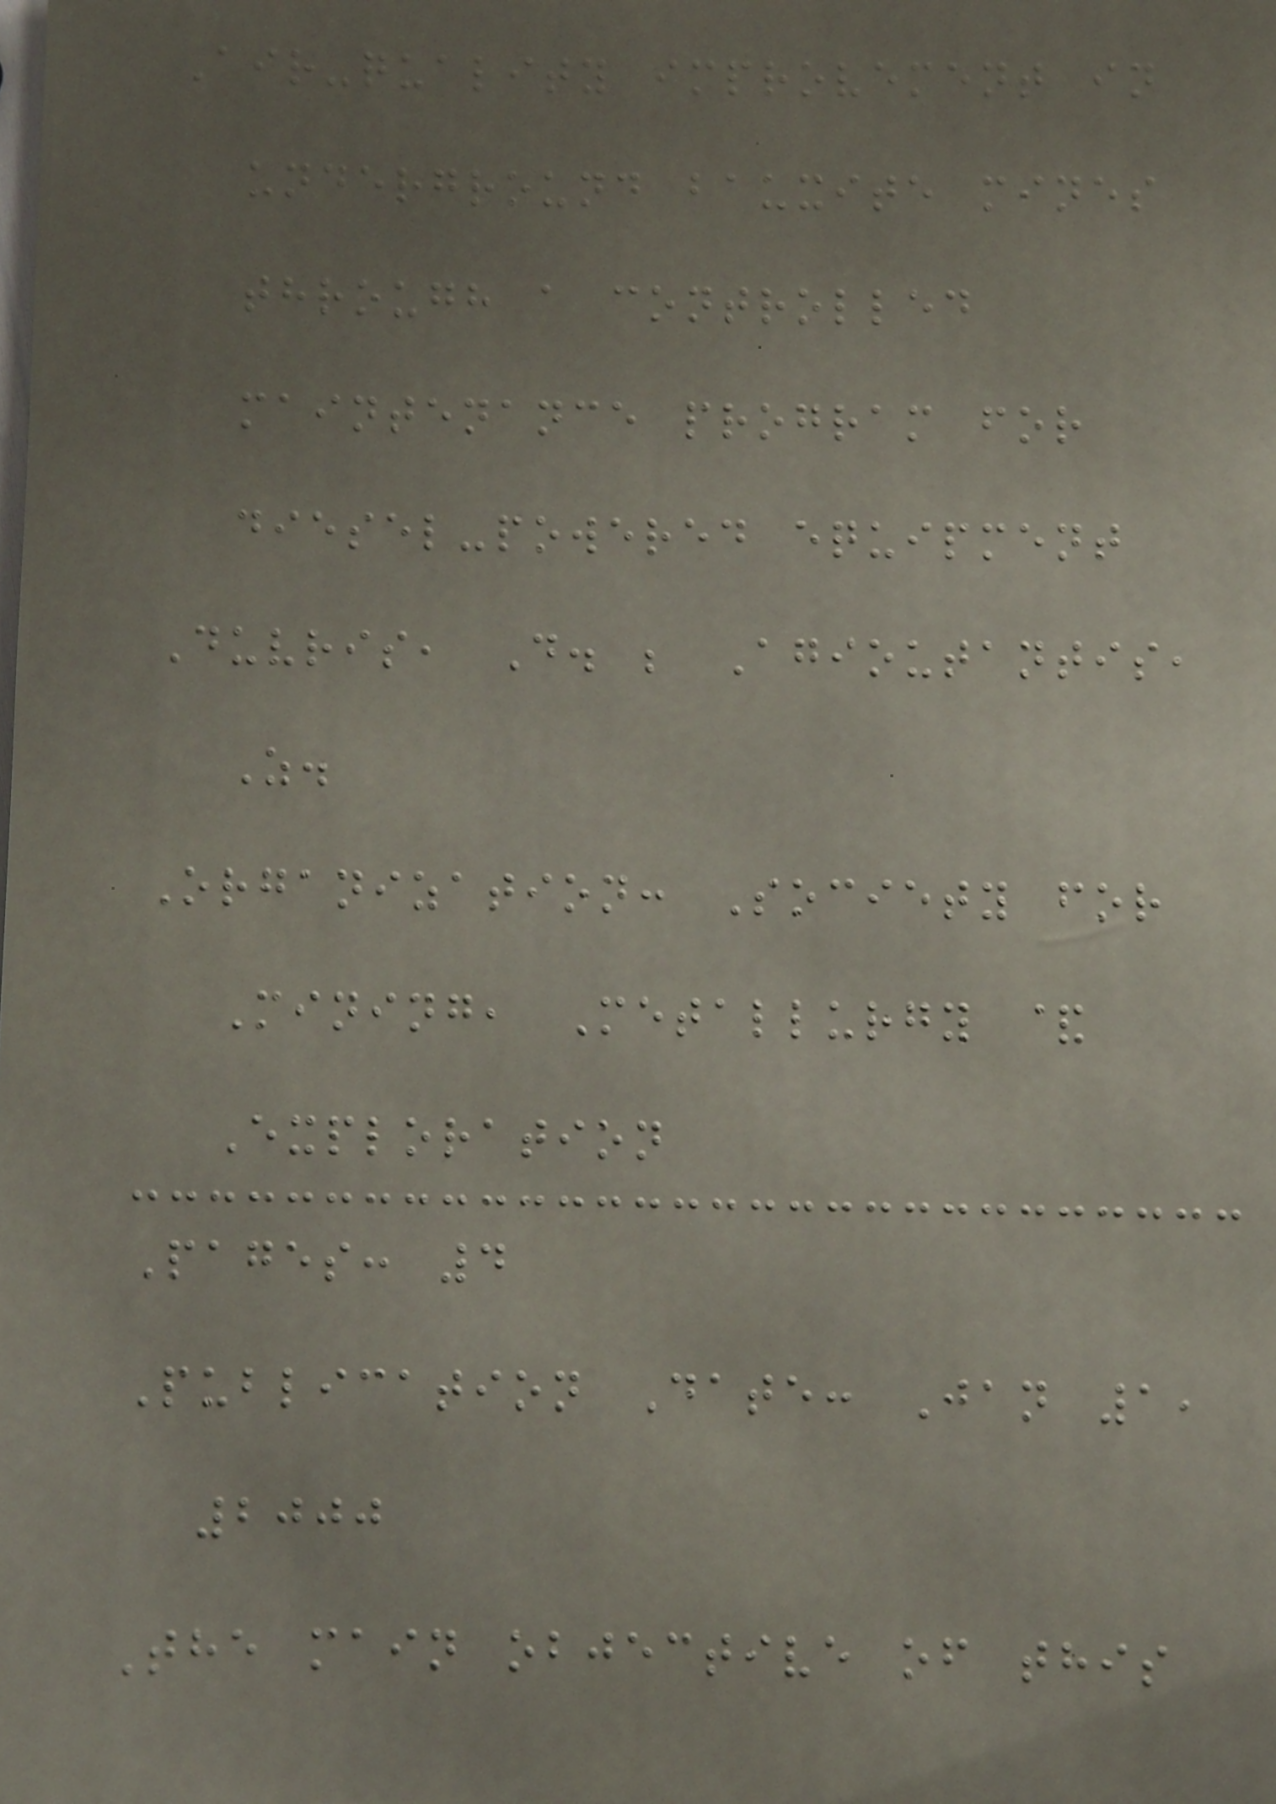Air-quality improvement in
underground bauxite mines
through a controlled
maintenance program for
diesel-powered equipment
Duvris, D. ; Agioutantis,
Z.
Organization: Society for
Mining, Metallurgy &
Exploration
Pages: 4
Publication Date: Jan 1,
2000
The main objective of this
